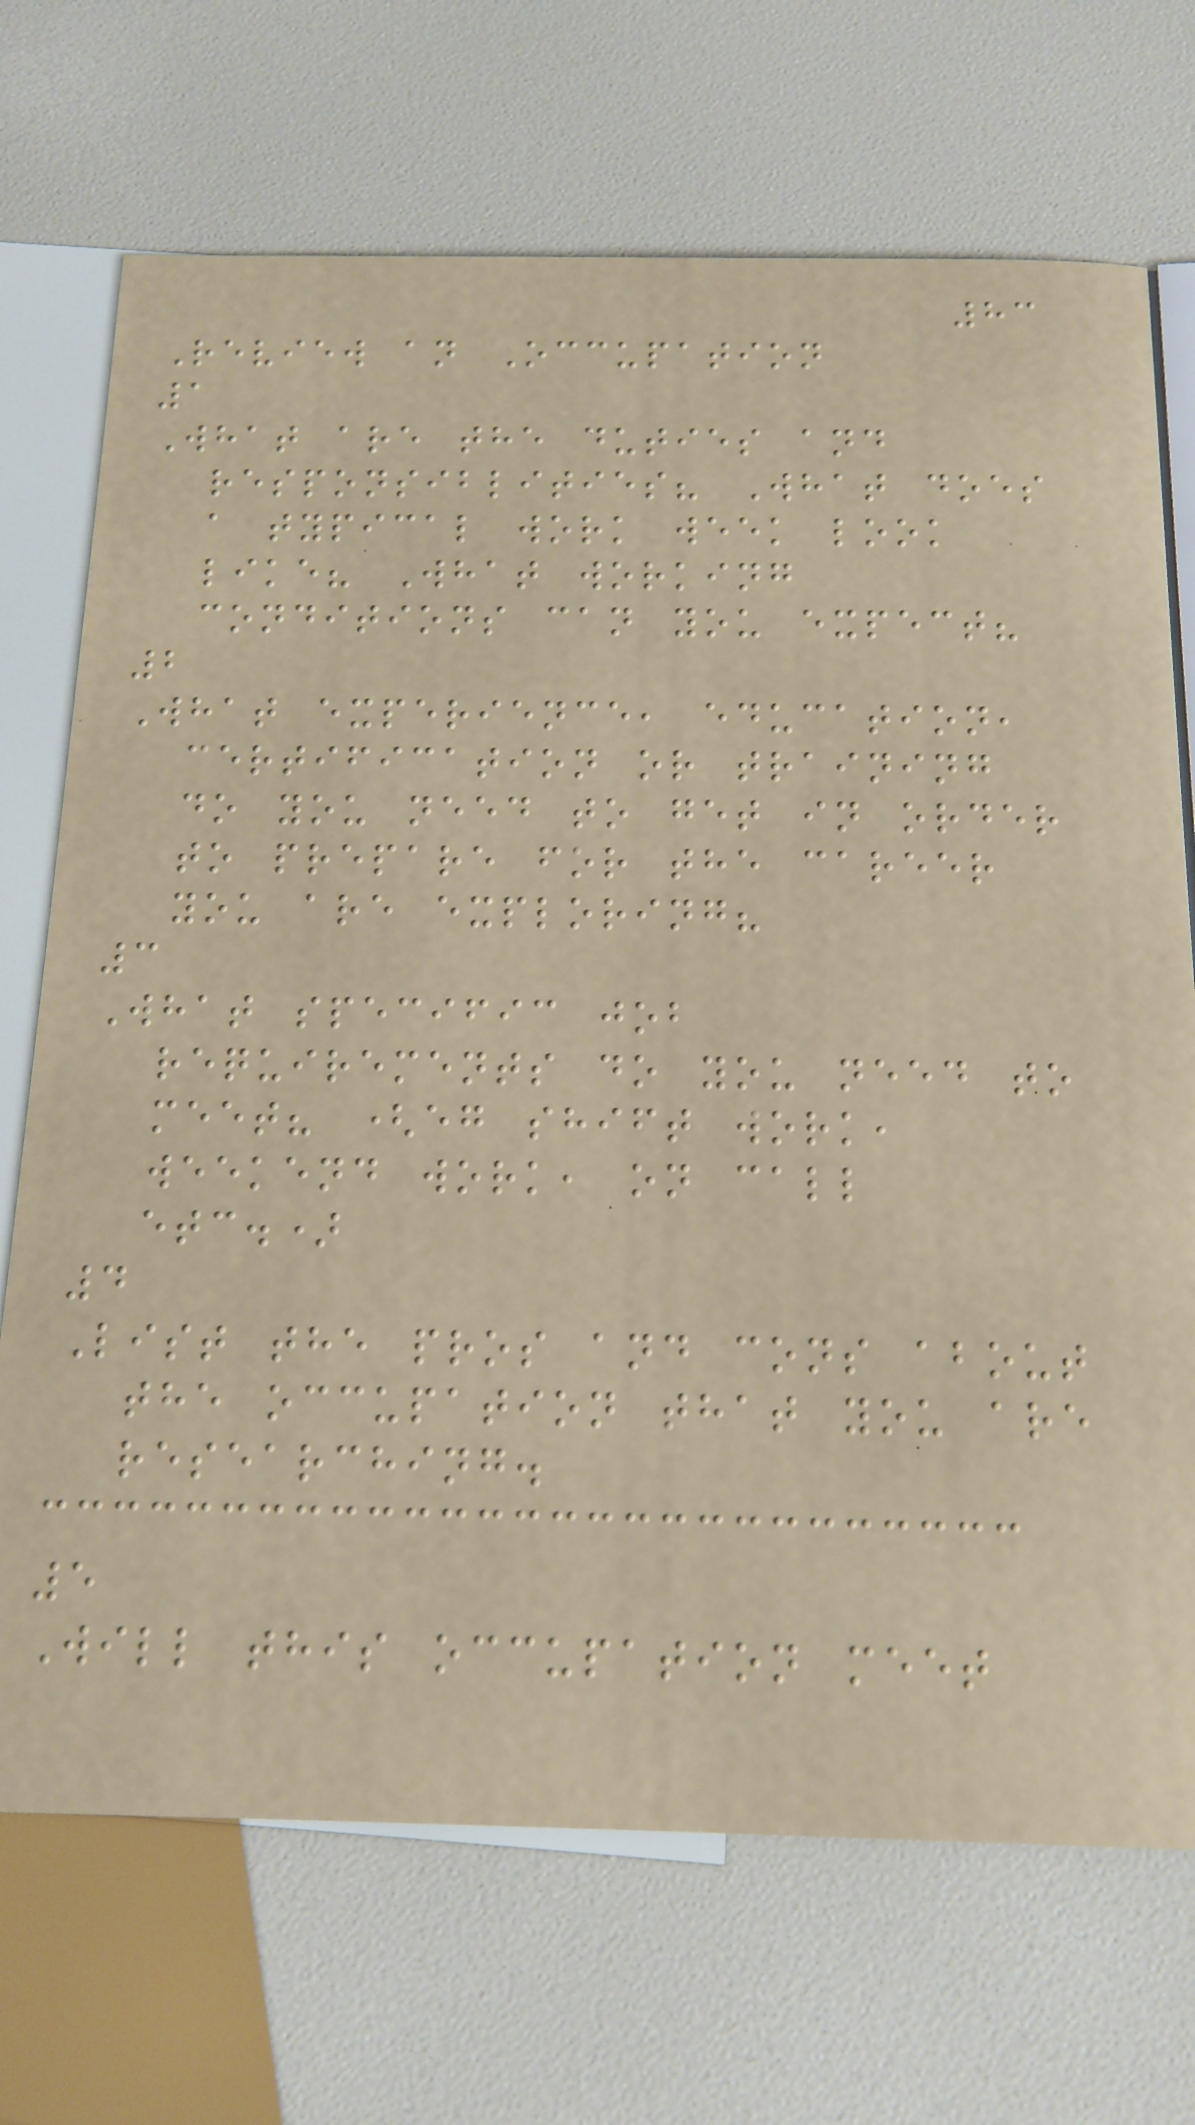83
Review an Occupation
1
What are the duties and
responsiblities? What does
a typical work week look
like? What working
conditions can you expect?
2
What experience, education,
certification or training
do you need to get in order
to prepare for the career
you are exploring?
3
What specific job
requirements do you need to
meet? (eg shift work,
weekend work, on call
etc.)
4
List the pros and cons about
the occupation that you are
researching.
5
Will this occupation meet
